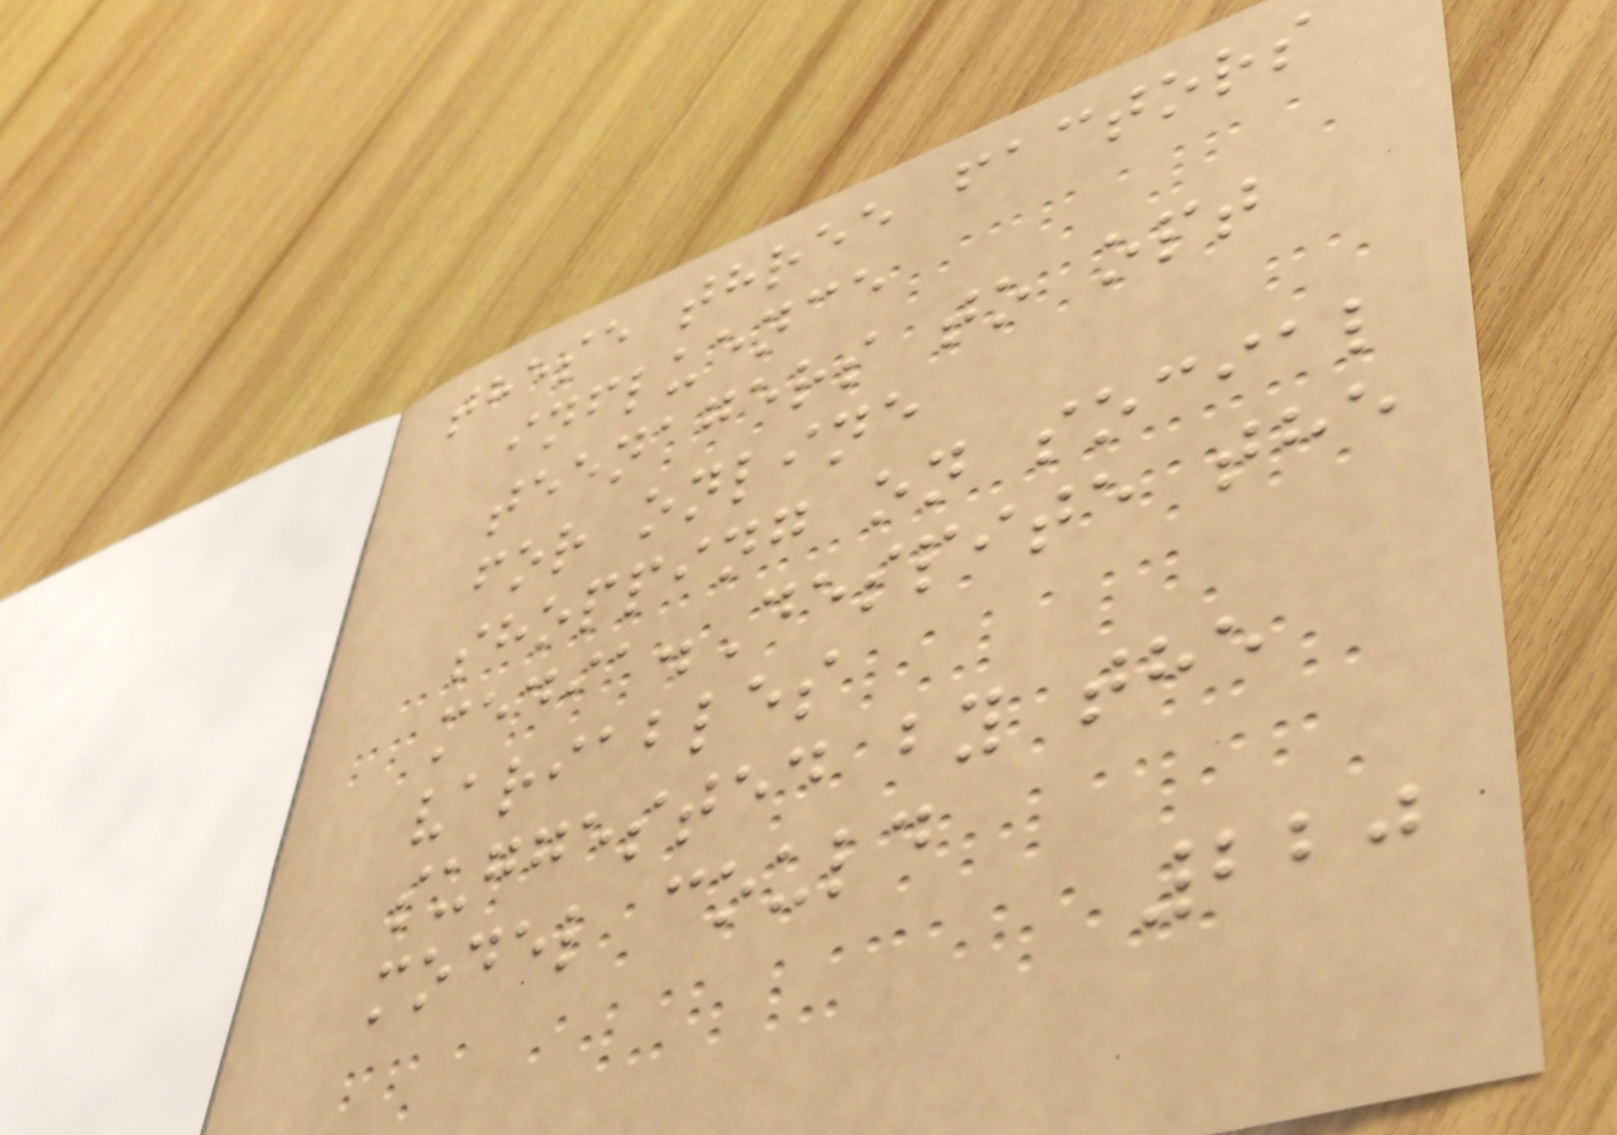these three factors
influence
teenagers to opt
for online
shopping on social
media.Despite the
variables
suggested by the
model could
220
